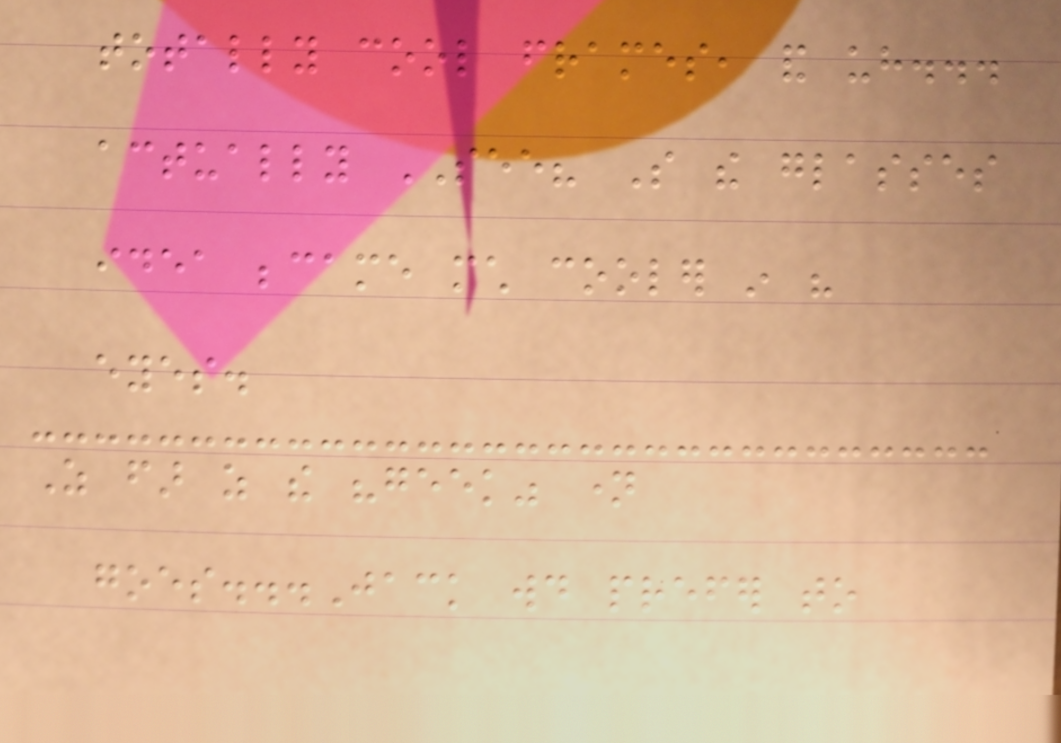totally cool frames, and uh...
actually SEE? So the glasses
idea became much cooler in his
eyes.
As far as the "geek" name
goes...Jack would prefer to
